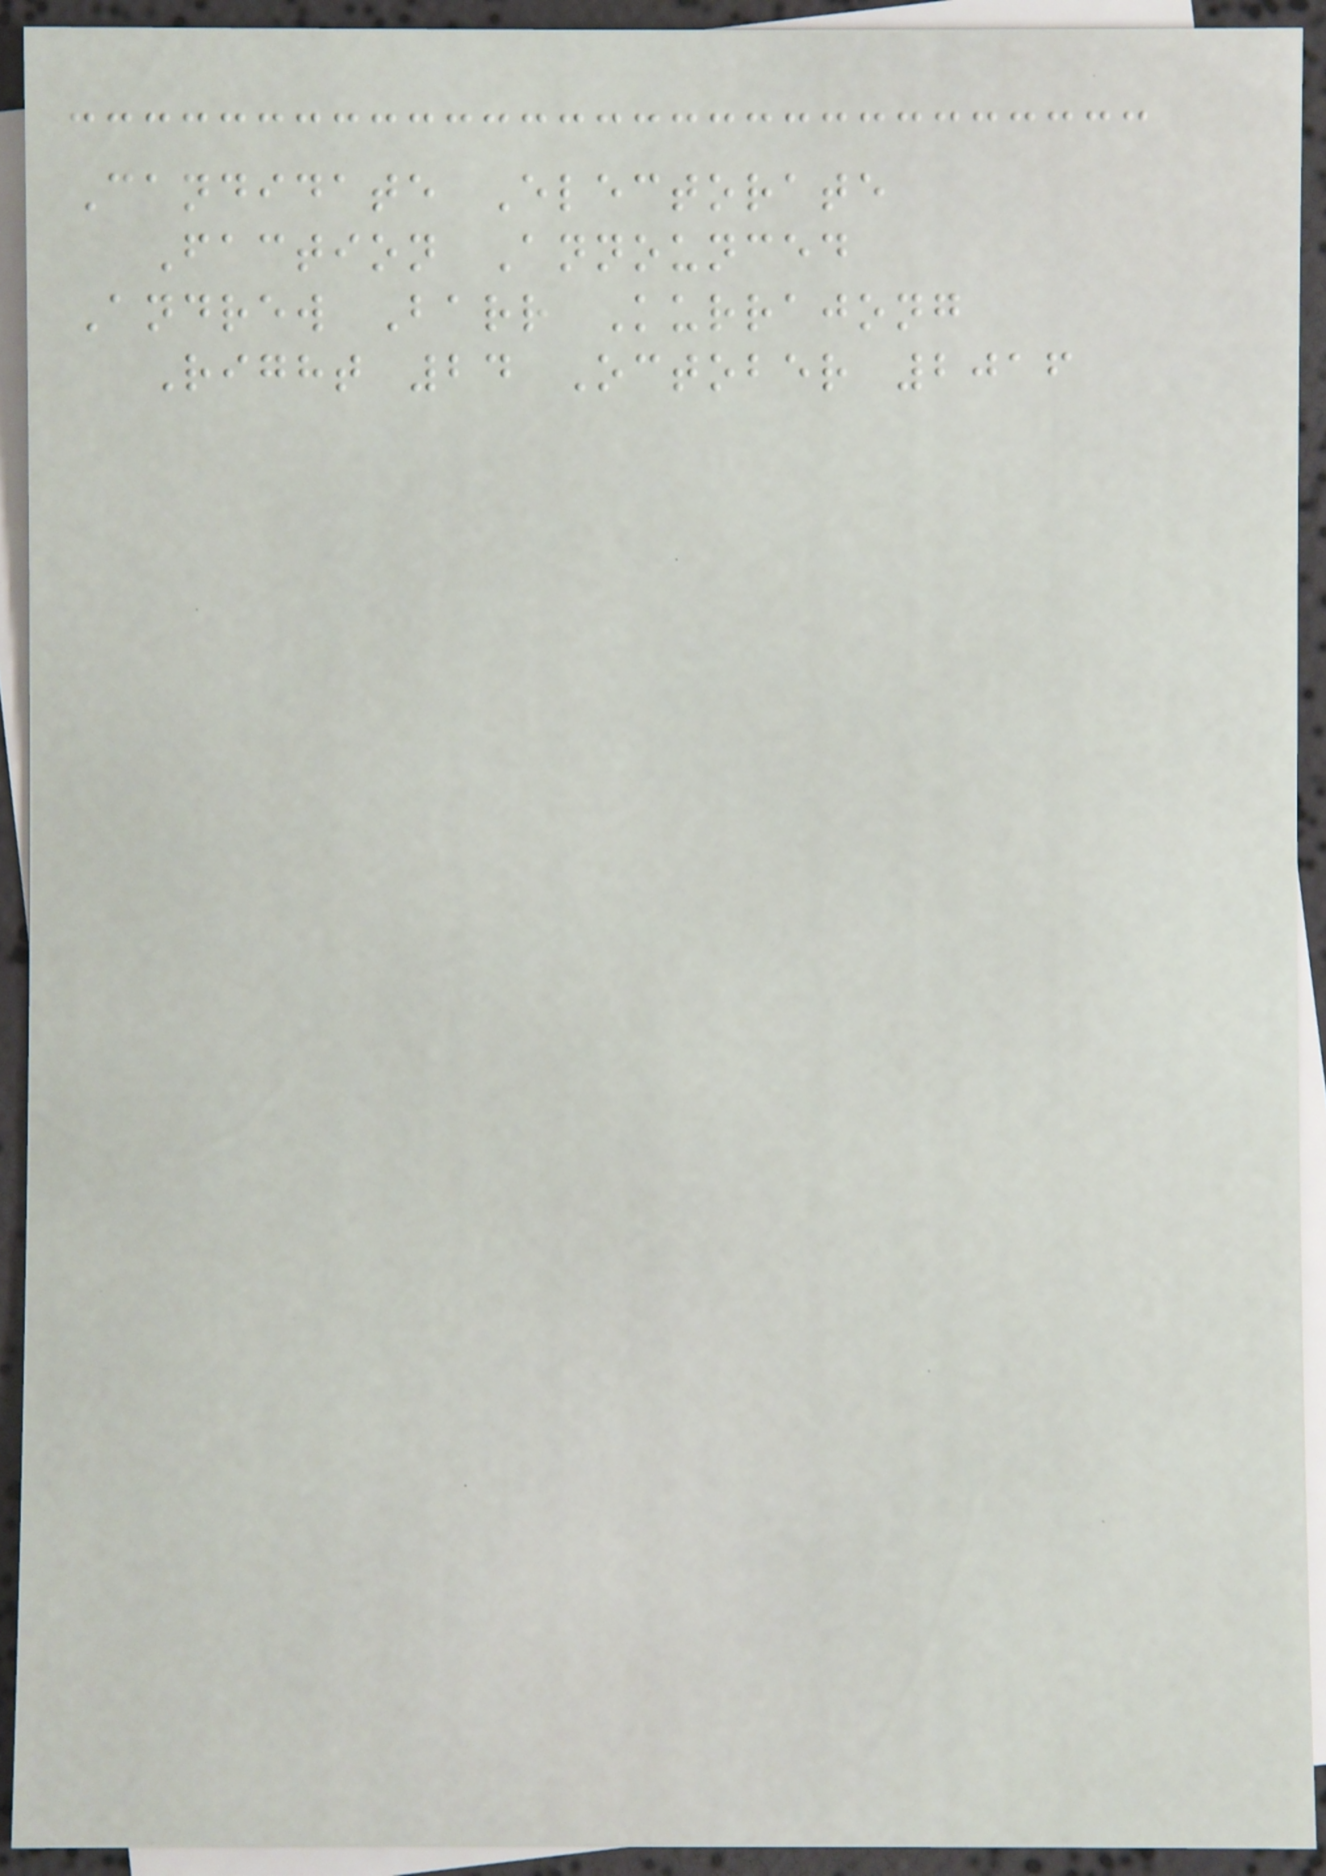Candidate Electorate
Faction Announced
Andrew Barr Kurrajong
Right 24 October 2016
